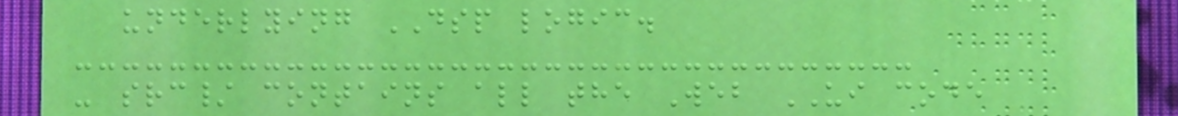underlying DSP logic.
- src/ contains all the Web UI code
